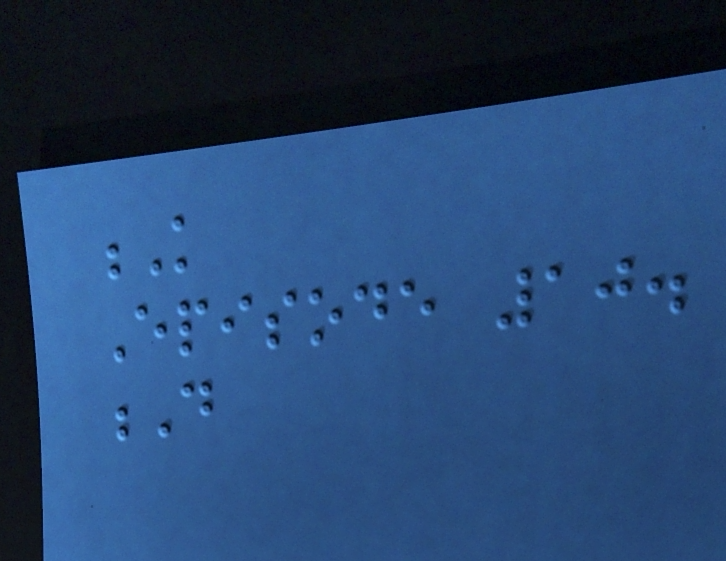K
Episode 10.
D
